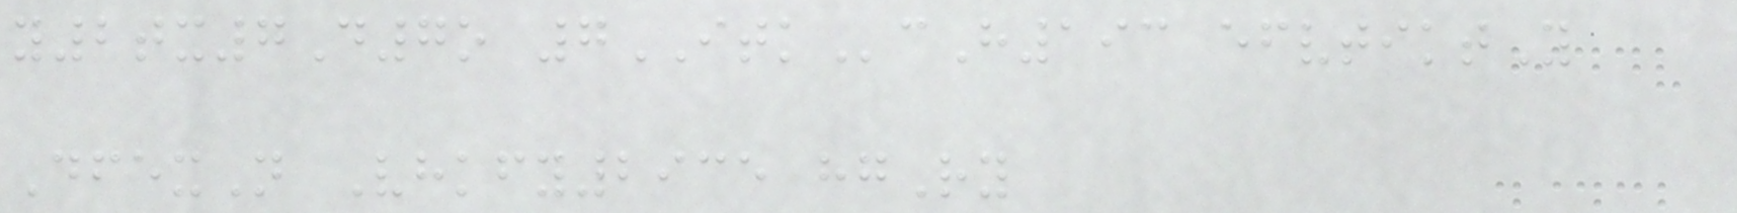y2tx7D7o 7ITKcH193 efvtiktY
DfexN Vhkfy2935 hgRy
